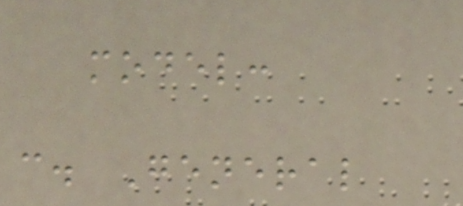model:
c. General
